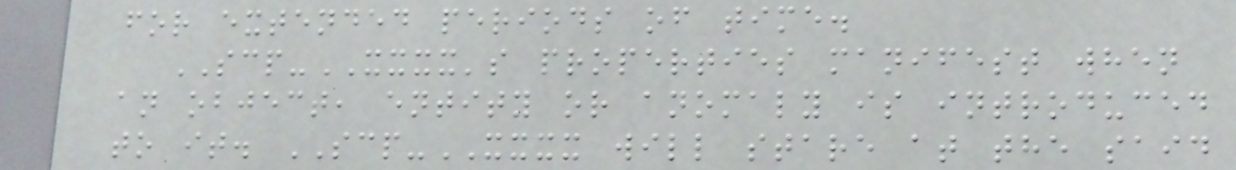for extended periods of time.
SCP-XXXX's properties manifest when
an object, entity or anomaly is introduced
to it. SCP-XXXX will stare at the said
